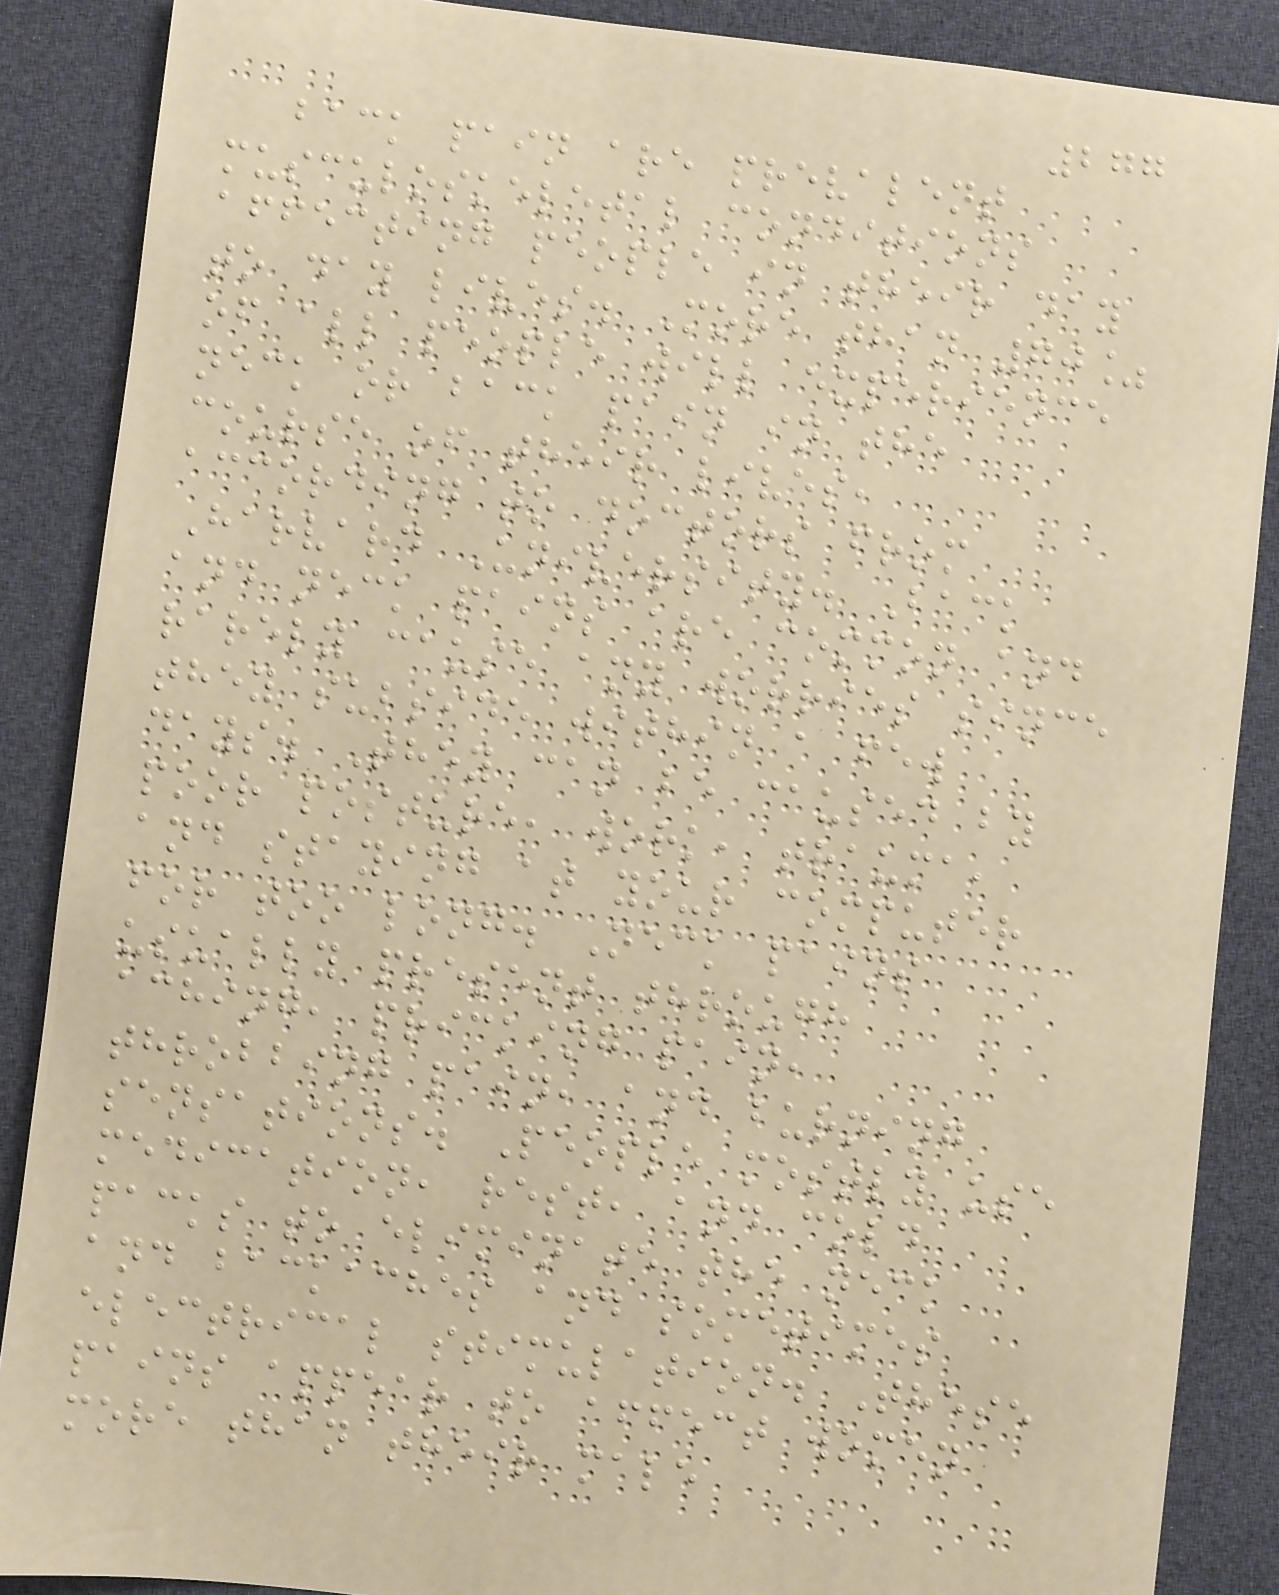277
back pain are prevalent
musculoskeletal conditions
affecting people in their day
to day lives. More than 70%
of all people will experience
neck or back pain in the
course of their lives,
according to doctors from
Harvard University. Back
and neck pains are common and
rarely cause any worries since
they subside within a few
days. They can be caused by
poor posture, work, trauma,
and staying at your computer
for too long. Neck pains
usually present through
aching, pricking pain,
throbbing pain, and burning
sensations. People mostly use
medication, rest, and cold
packs to eliminate the neck
and backaches and sometimes
electrical stimulation. These
pains appear to affect women
more than their male
